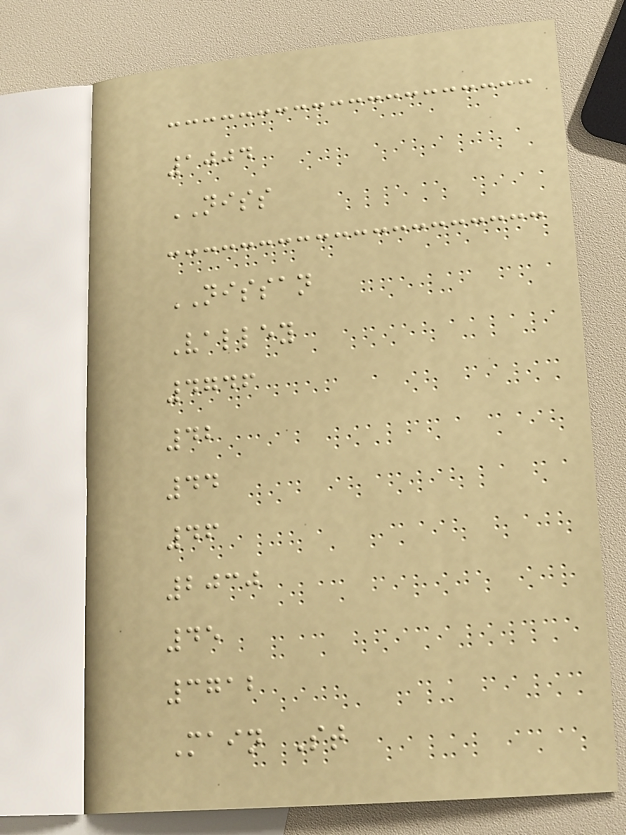1004
NISS
NISSAN
Valley
4746
42
44
46
2030
45
3712
Main St
